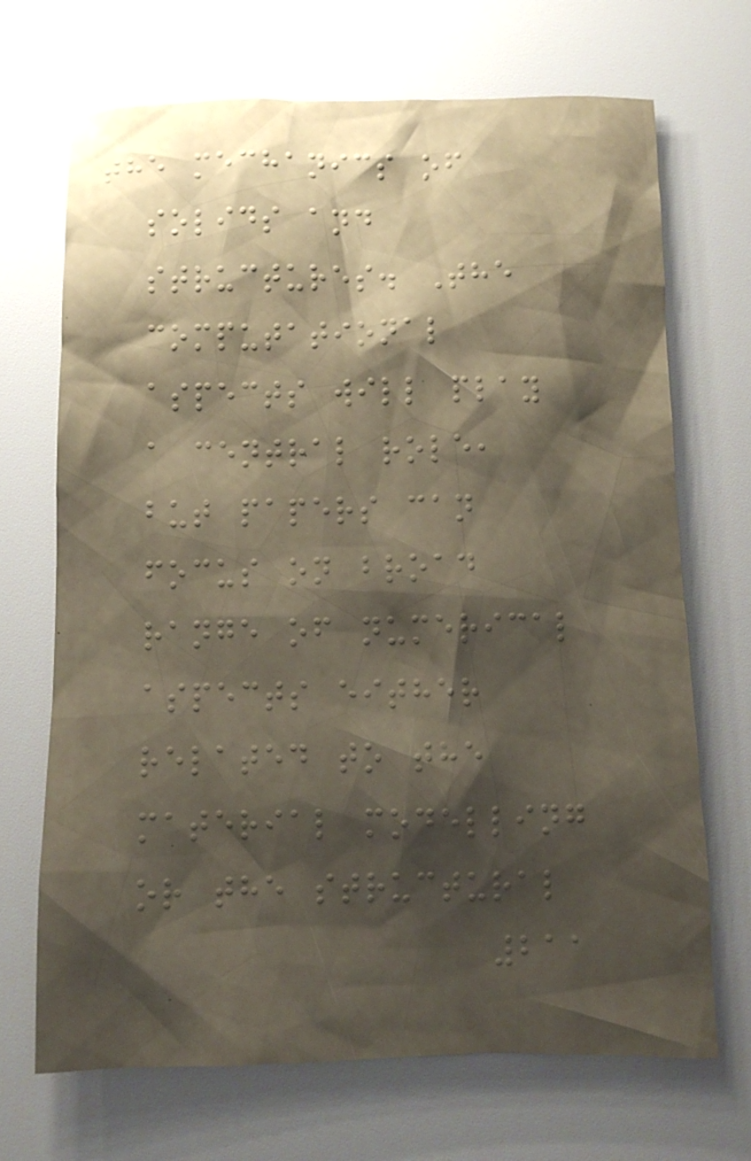the mechanics of
solids and
structures. The
computational
aspects will play
a central role,
but papers can
focus on broad
range of numerical
aspects either
related to the
material modelling
or the structural
211
